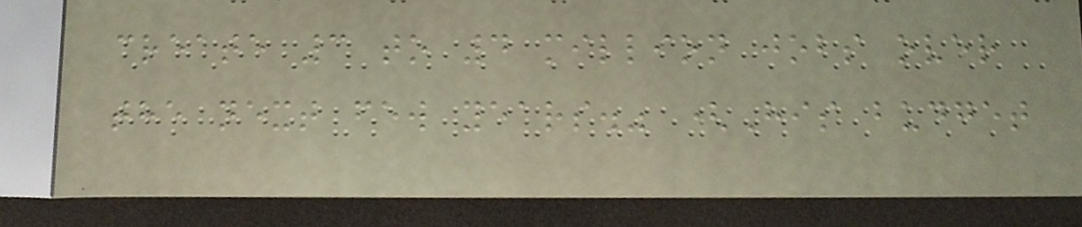create 3 to 4 million jobs over
the next few years." (His budget
